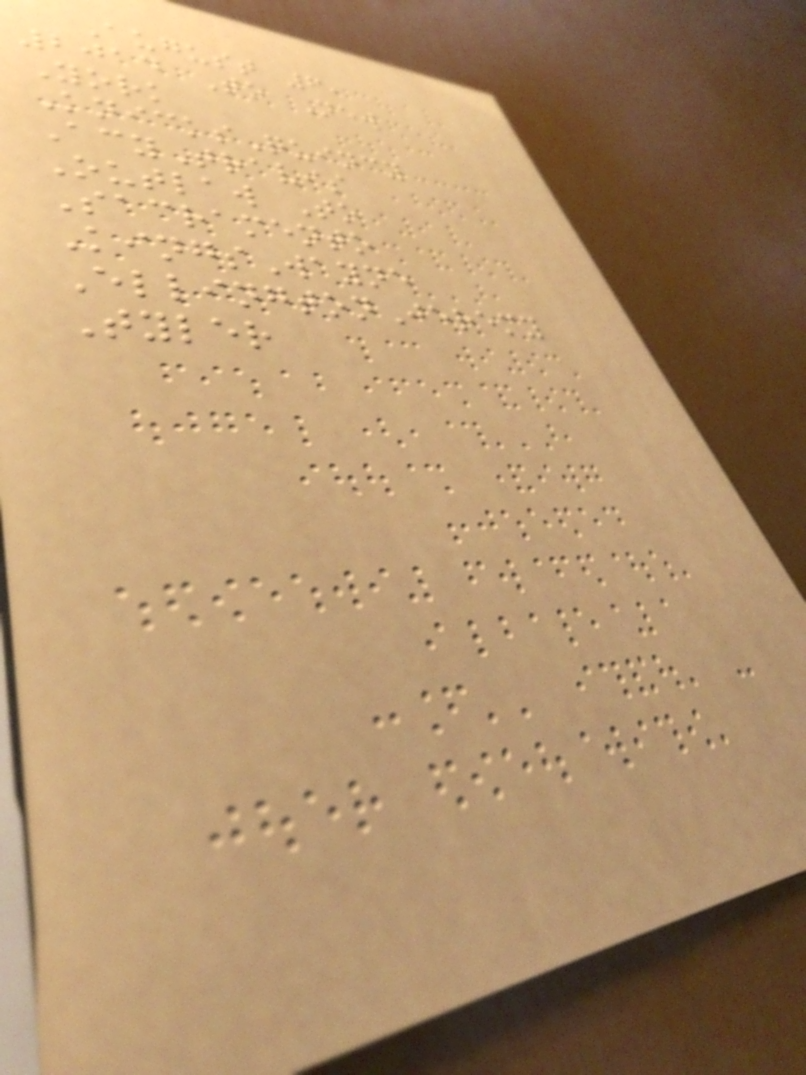August 6,
2014 To New
York
KnicksQuincy
AcyTravis
Outlaw To
Sacramento
KingsWayne
EllingtonJeremy
Tyler
